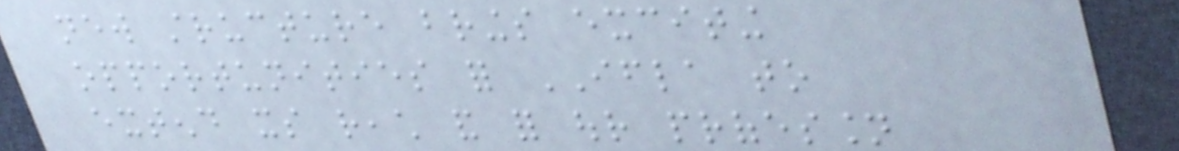new structure brings exciting
opportunities for IFLA to
extend its reach and for our profession
